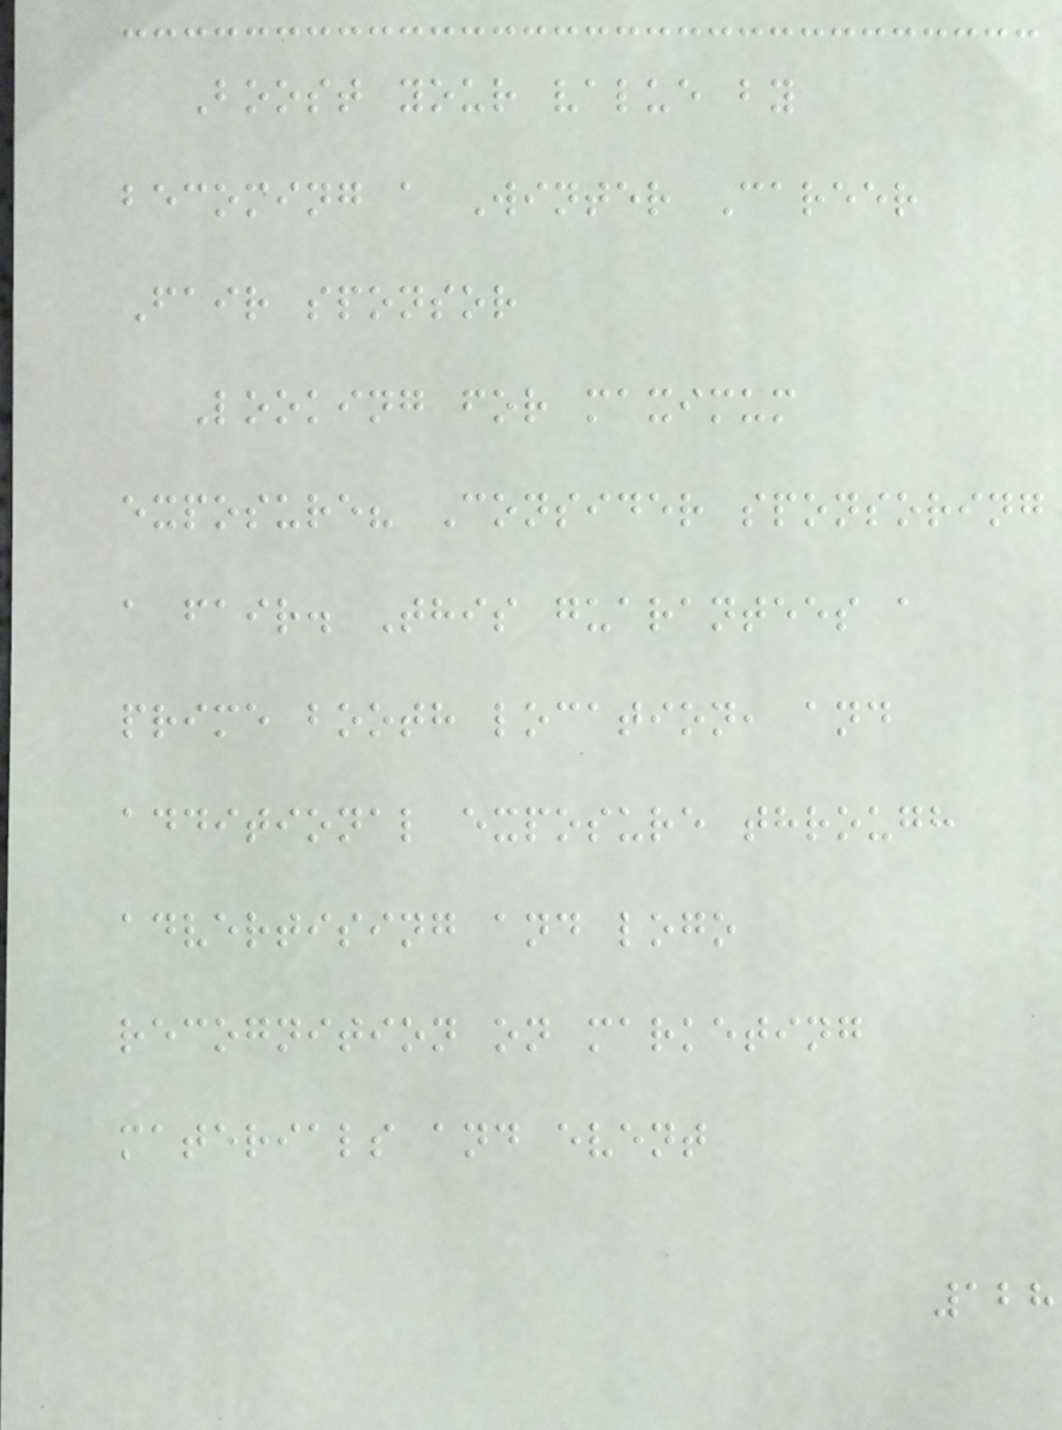Boost your value by
becoming a Winter Career
Fair sponsor
Looking for maximum
exposure? Consider sponsoring
a fair. This guarantees a
prime booth location, and
additional exposure through
advertising and logo
recognition on marketing
materials and event
128
